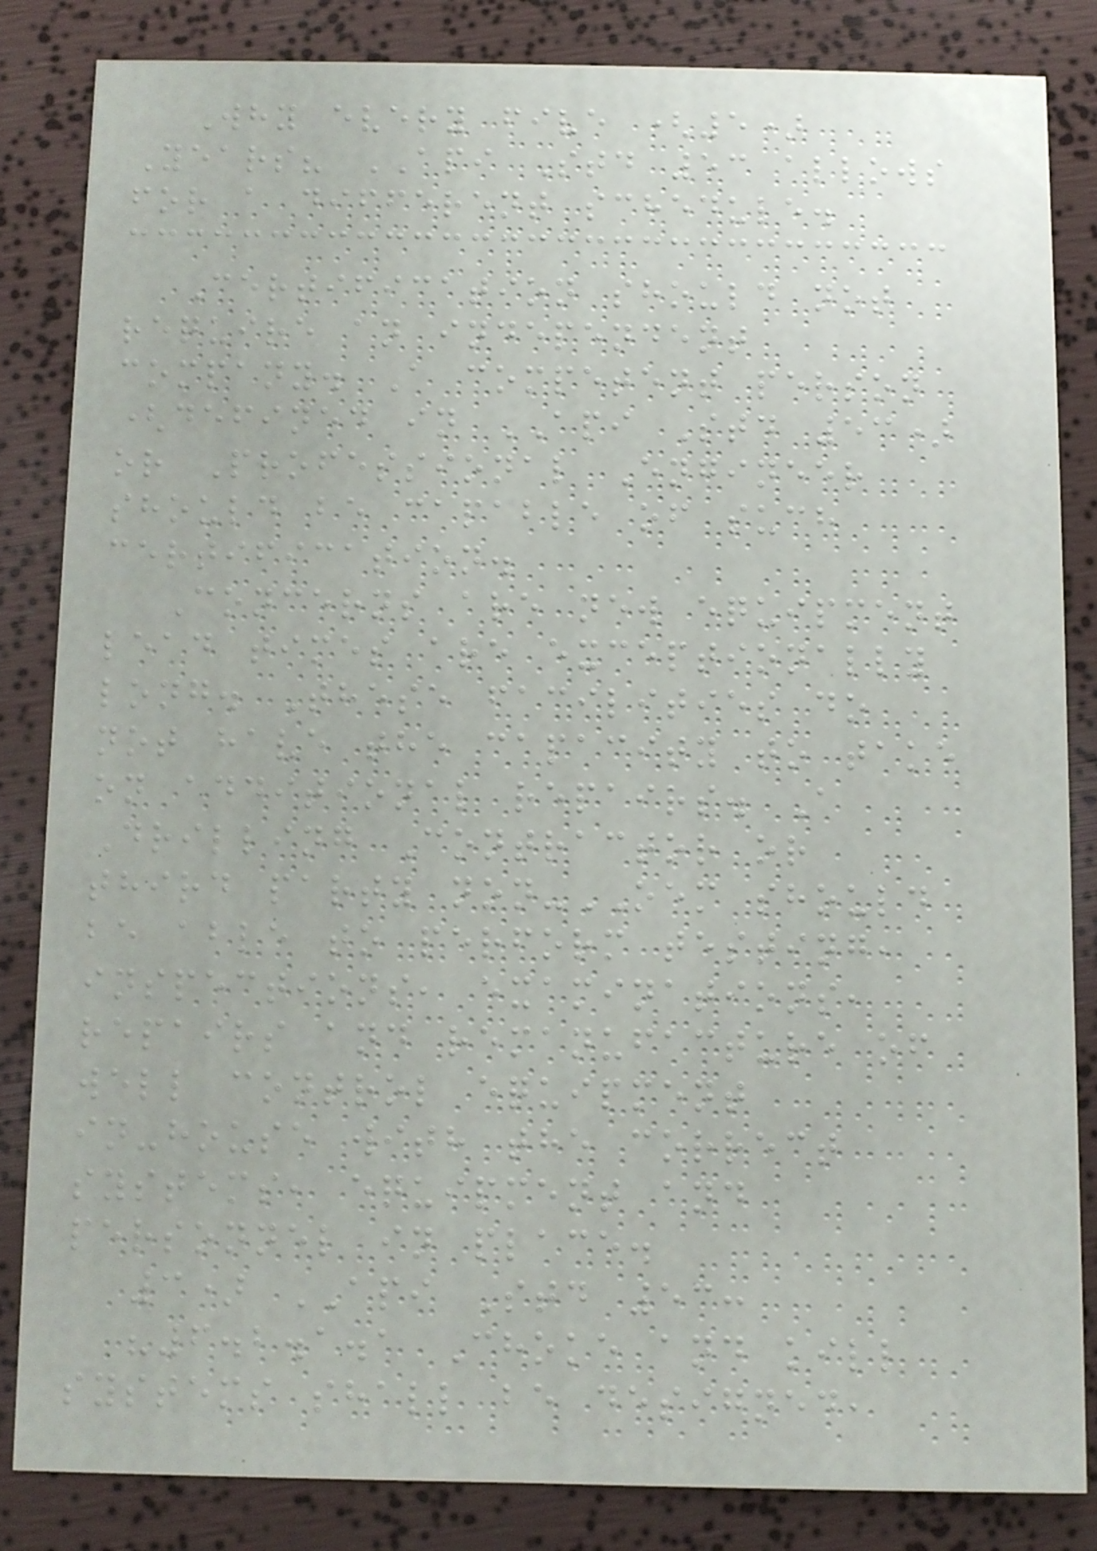Why every five (5)
Years? API Std 53 allows
for a different schedule.
Certification should not
require an independent
company. A competent person
(defined in API Std 53)
or Professional Engineer
should be capable of such
certification.
Concerns are new equipment
lead times are exceptionally
long. These facilities do
not have the capacity to take
on additional repairs. A
Drilling Contractor or
third party non-OEM should
be able to perform testing,
inspections, examinations,
repairs and remanufacture of
well control equipment
in-house with the correct
systems, equipment and
personnel in place.
3) API Std 53:
"6.2.1.1 Choke and kill
systems shall be designed,
